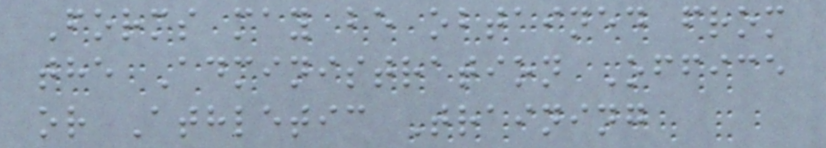Forms may be obtained from
the Administration Office
or Athletic Training
